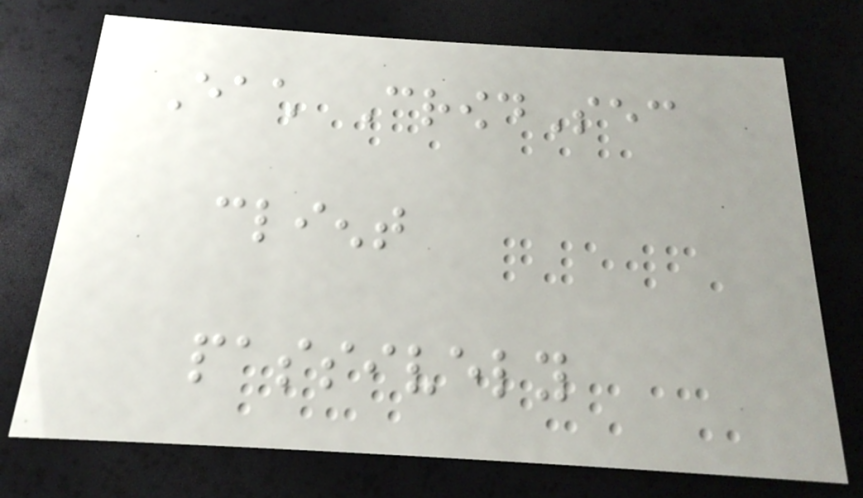Each CrowdSec
client
passively
